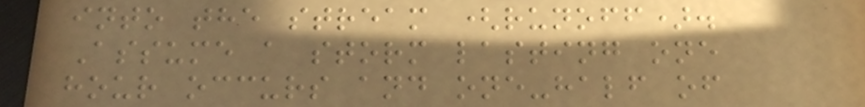into the stream (runoff).
Assume a storm lasting one
hour occurs and one-half of
